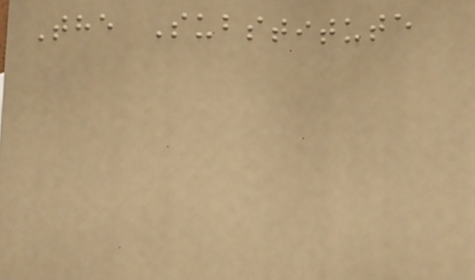The Substitute
